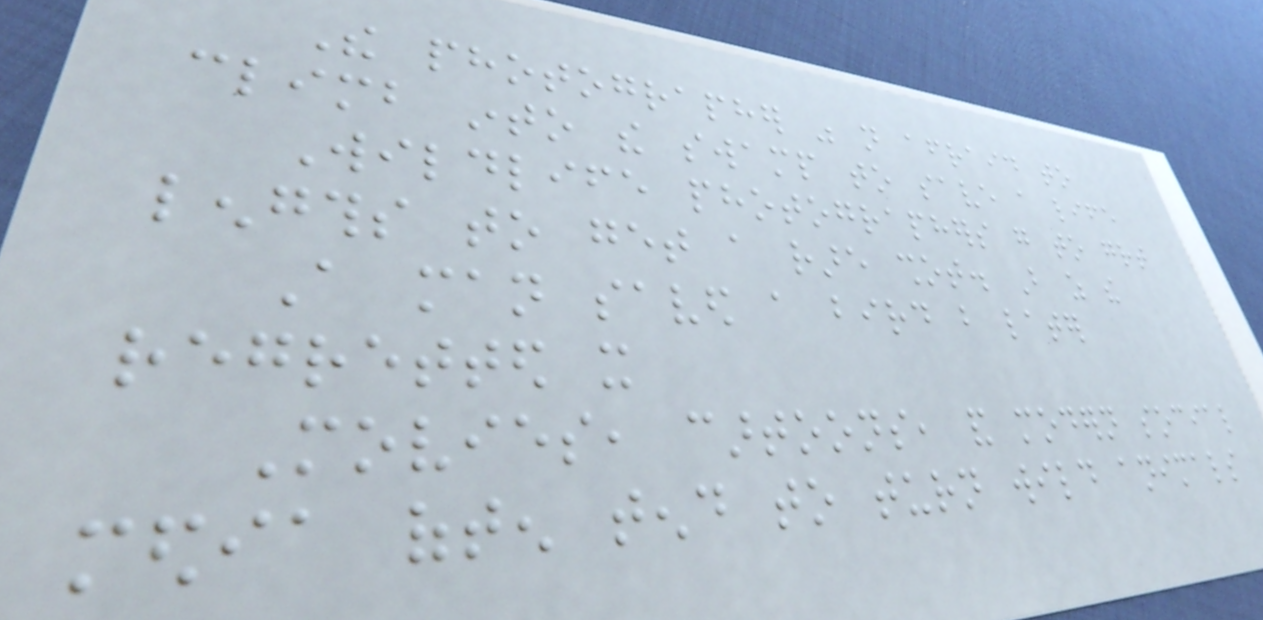The photographer was not afraid to
climb into the swamp to save a life
Wildlife photographers go to great
lengths to get a rare shot. But as the
A man saved a bird but later
regretted it
Movies, cartoons, and modern social
media often tend to turn wild animals
